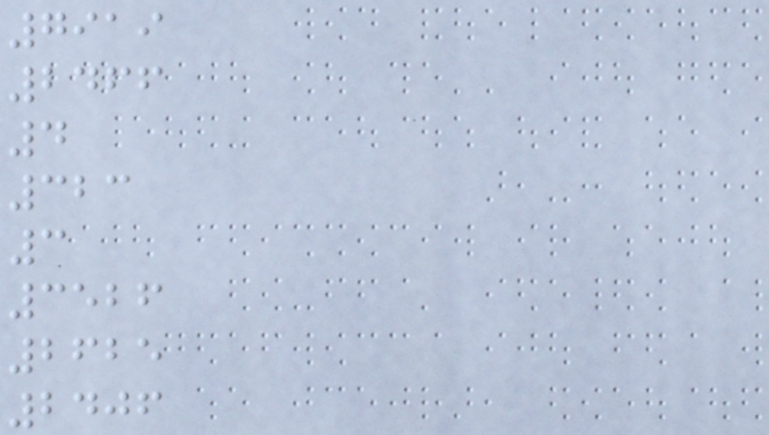7919
2466
4
323
3
3526
2625
2406
